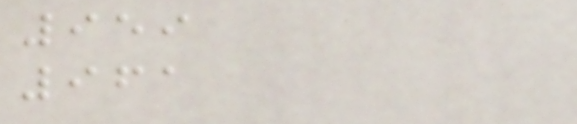959
961
